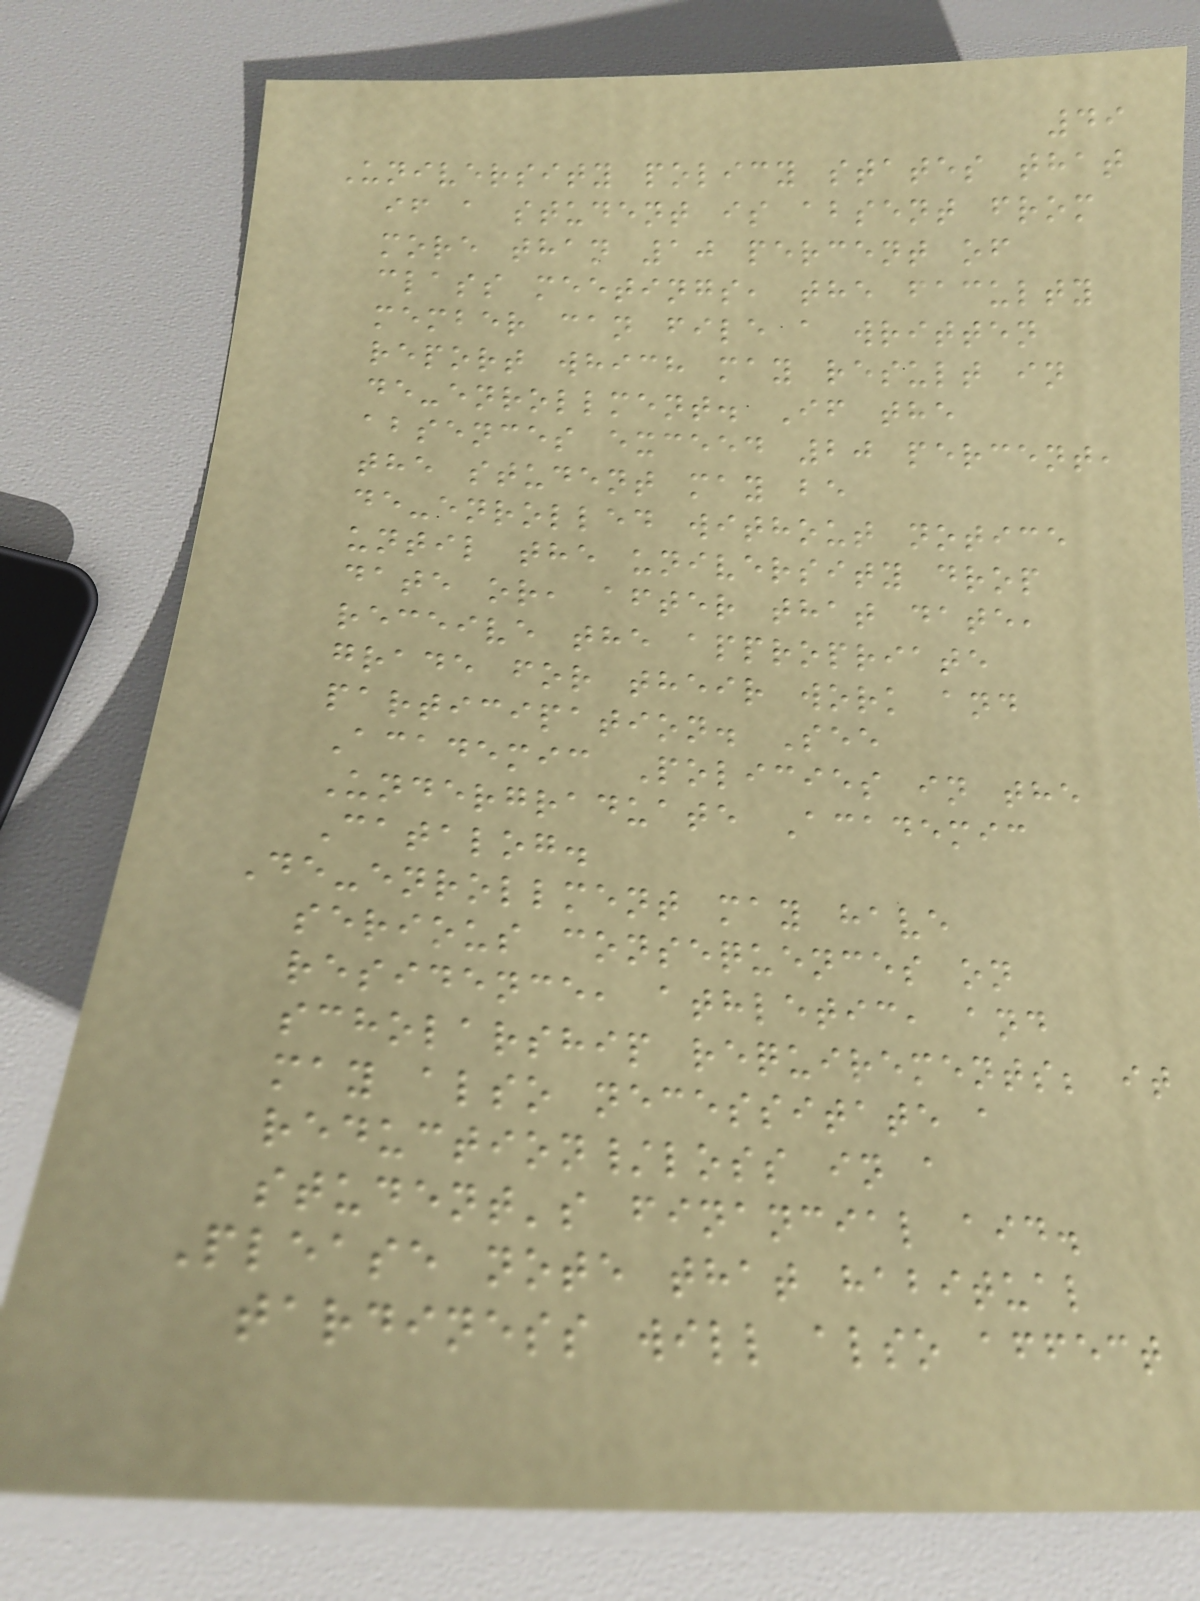49
University policy states that
if a student is absent from
more than 10 percent of
class meetings, the faculty
member can file a written
report which may result in
de-enrollment. If the
absences exceed 20 percent,
the student may be
de-enrolled without notice
until the university drop
date or, after that date,
receive the appropriate
grade for their work and
participation. See
Academic Policies in the
Undergraduate Academic
Catalog.
De-enrollment may have
serious consequences on
residence, athletic, and
scholarship requirements; it
may also necessitate a
reduction/loss in a
student's financial aid.
Please note that habitual
tardiness will also affect
